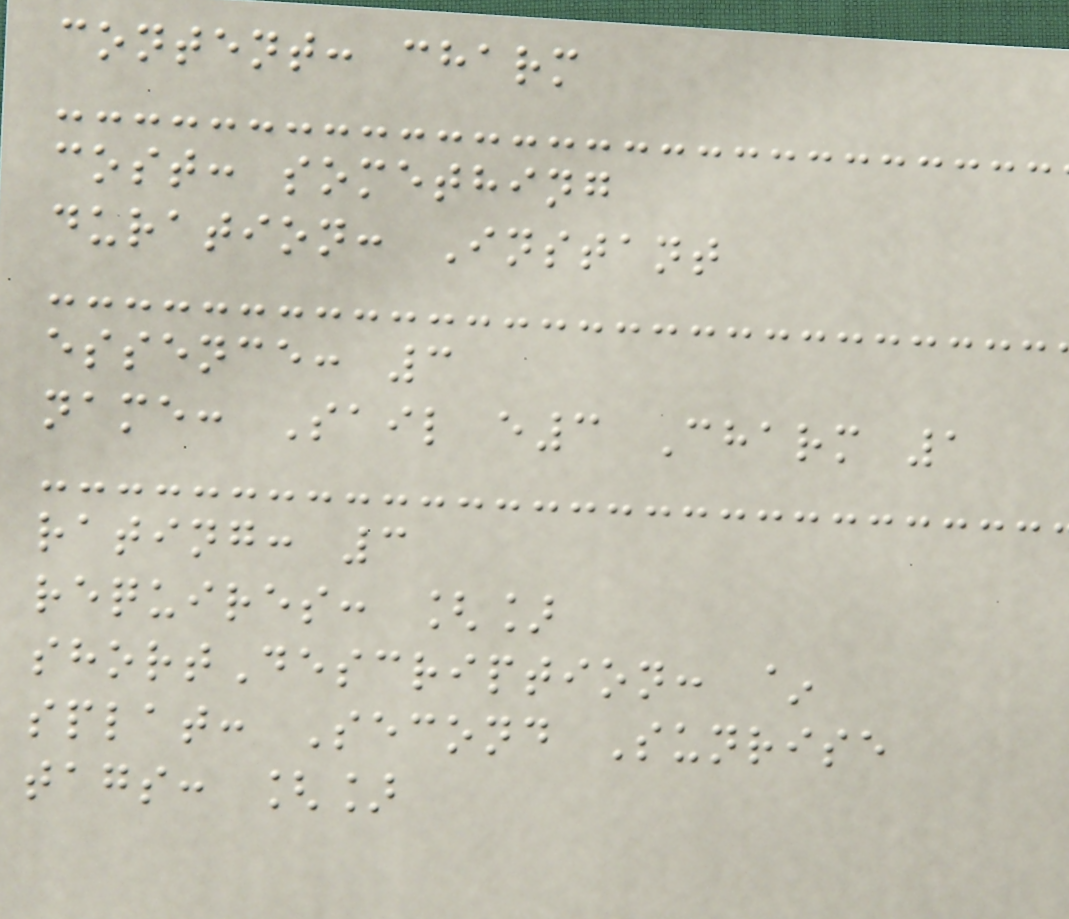content: charm
cost: something
duration: Instant
essence: 3
name: Sail e3 Charm 1
rating: 3
requires: []
shortDescription: ~
splat: Second Sunrise
tags: []
